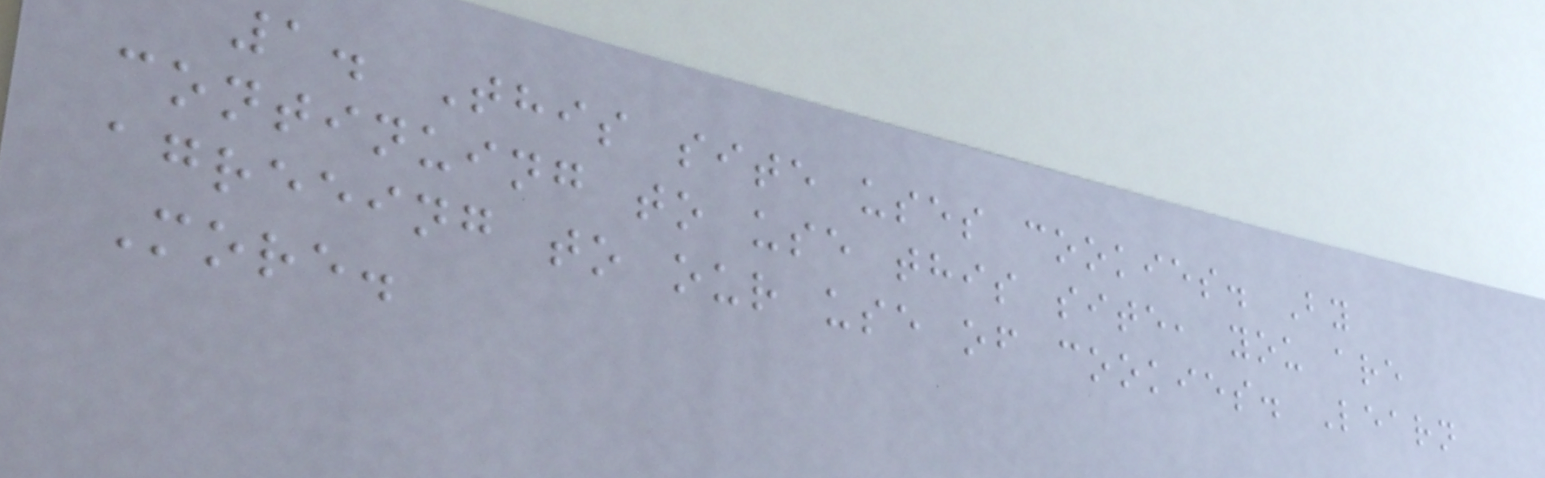1. This site uses cookies. By
continuing to use this site, you are
agreeing to our use of cookies. Learn
More.
